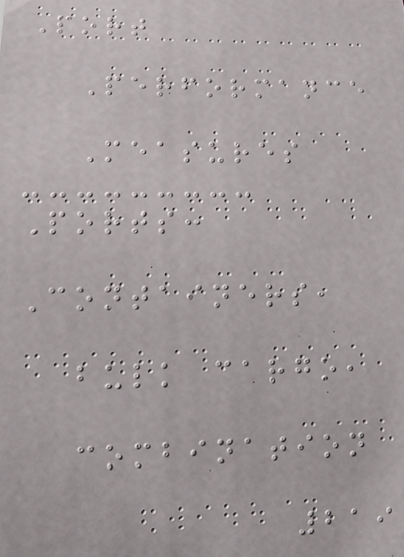Port
Performance
Measures
Ports:
Containers,
bulk cargo,
combination
219
